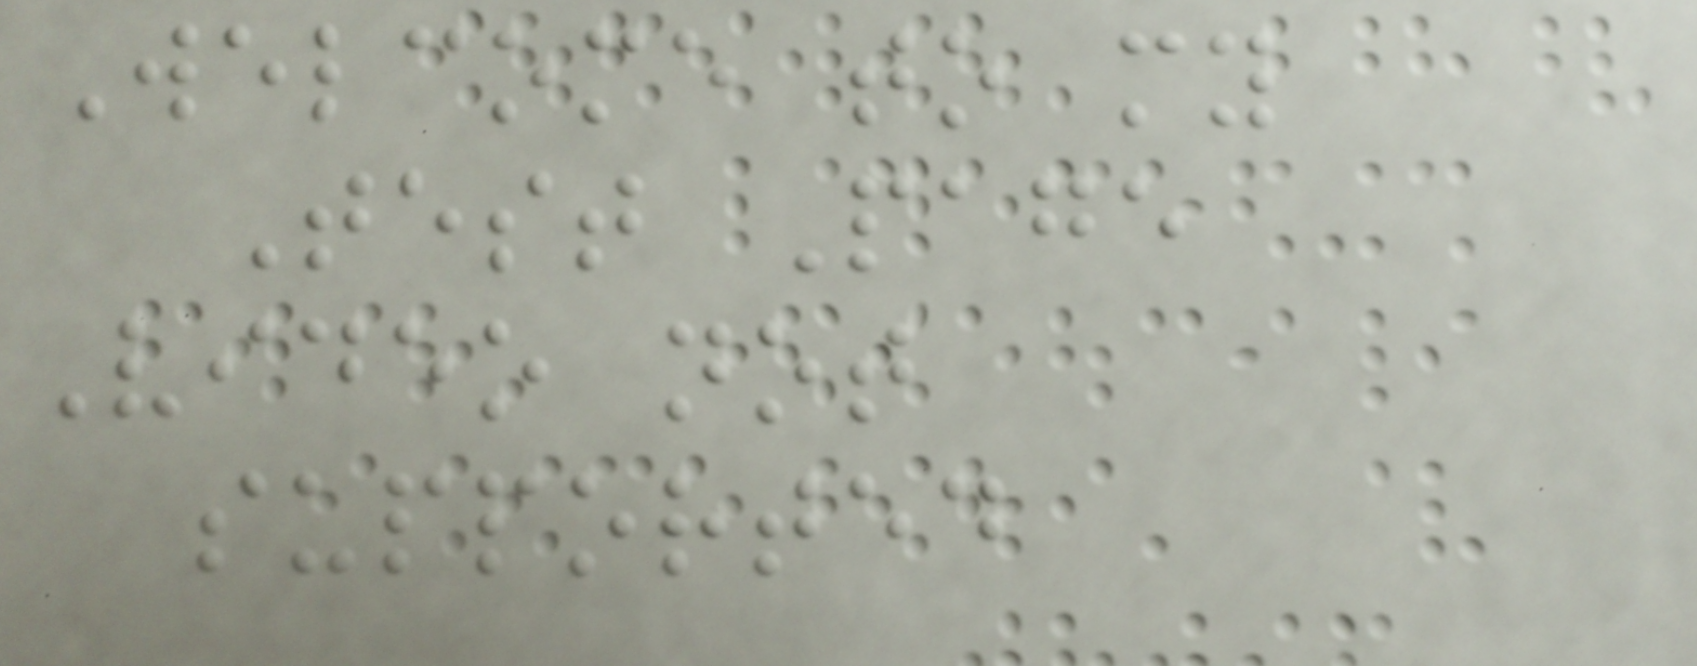Welcome to my
Test Page
Video not
supported
